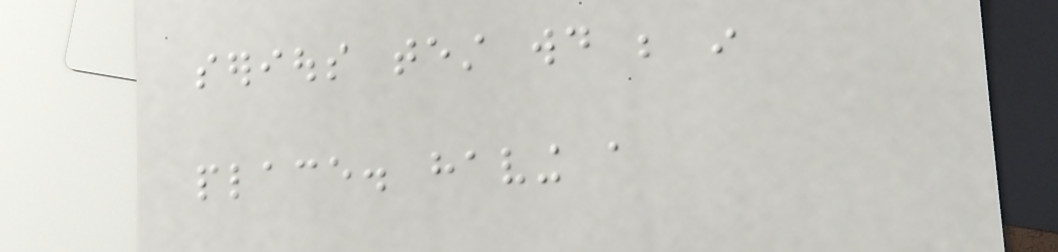serious test would be in
place. having a
